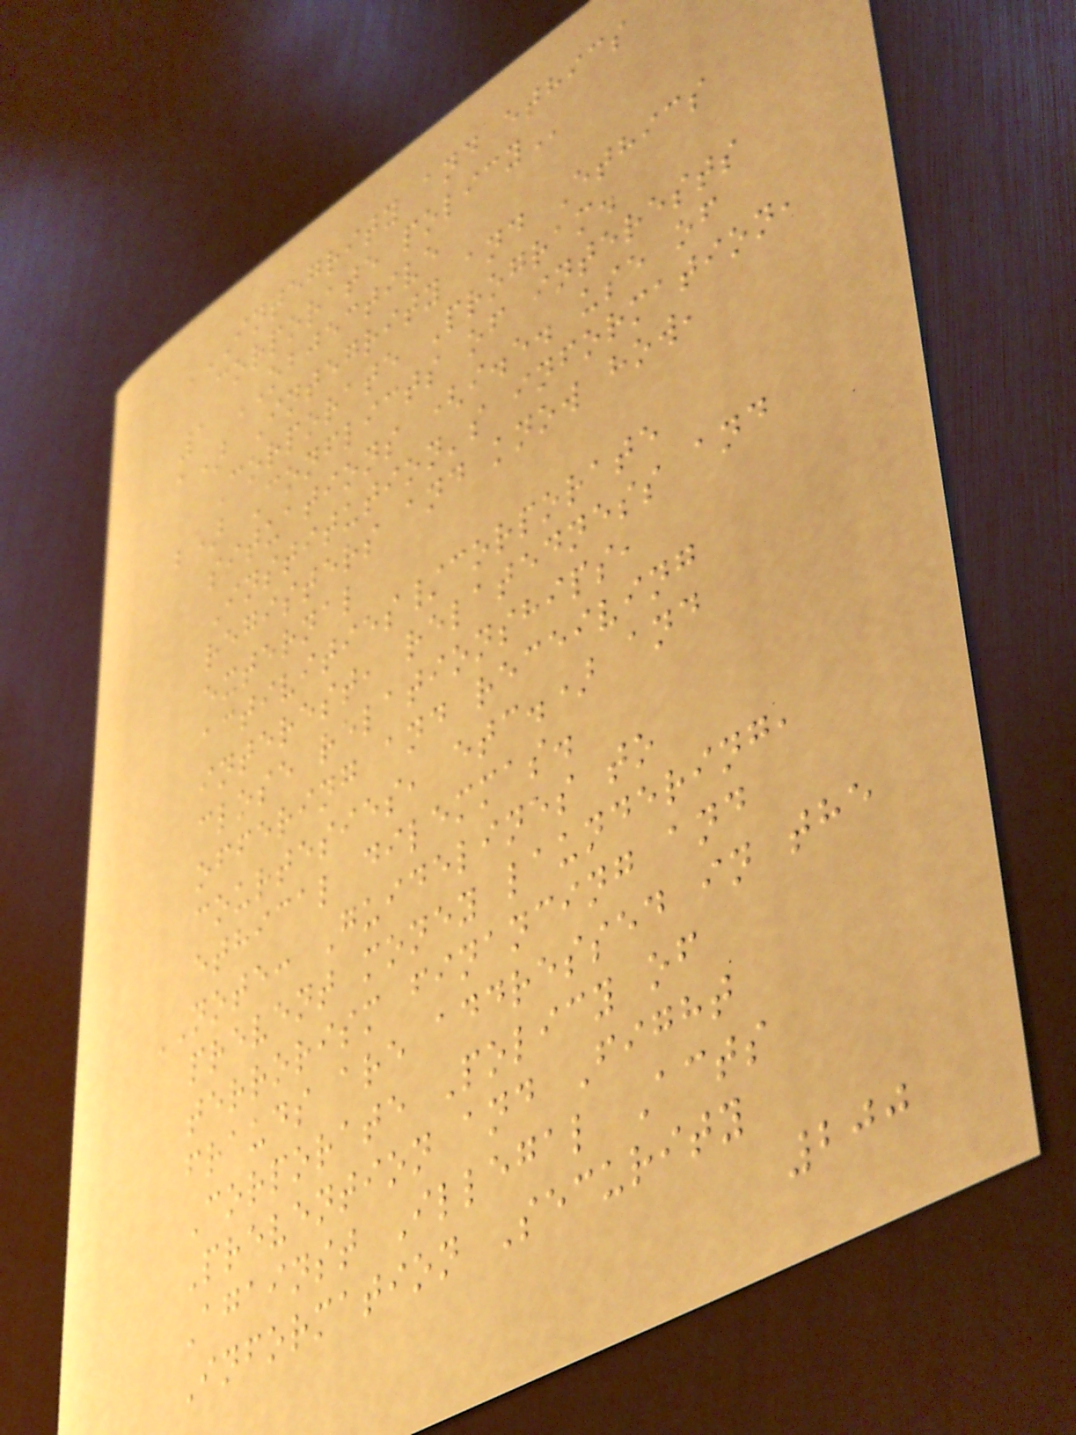INTEGRITY AND ETHICS
CORPORATE POLICY
1 OBJECTIVE
a) Integrity and Ethics
Corporate Program.
b) Conflicts of interests
situations (i.e. use of
Institution's information,
registers and know how,
external
activities/corporate
interest, relatedness and
close relationships,
offering and receiving
courtesies, etc.) and
ethical dilemmas.
NOTE: Guidelines to
prevent money laundering,
terrorism financing and
frauds are addressed in the
Corporate Policy of
Prevention and Fight
Against Illegal Acts
Information Security
200
